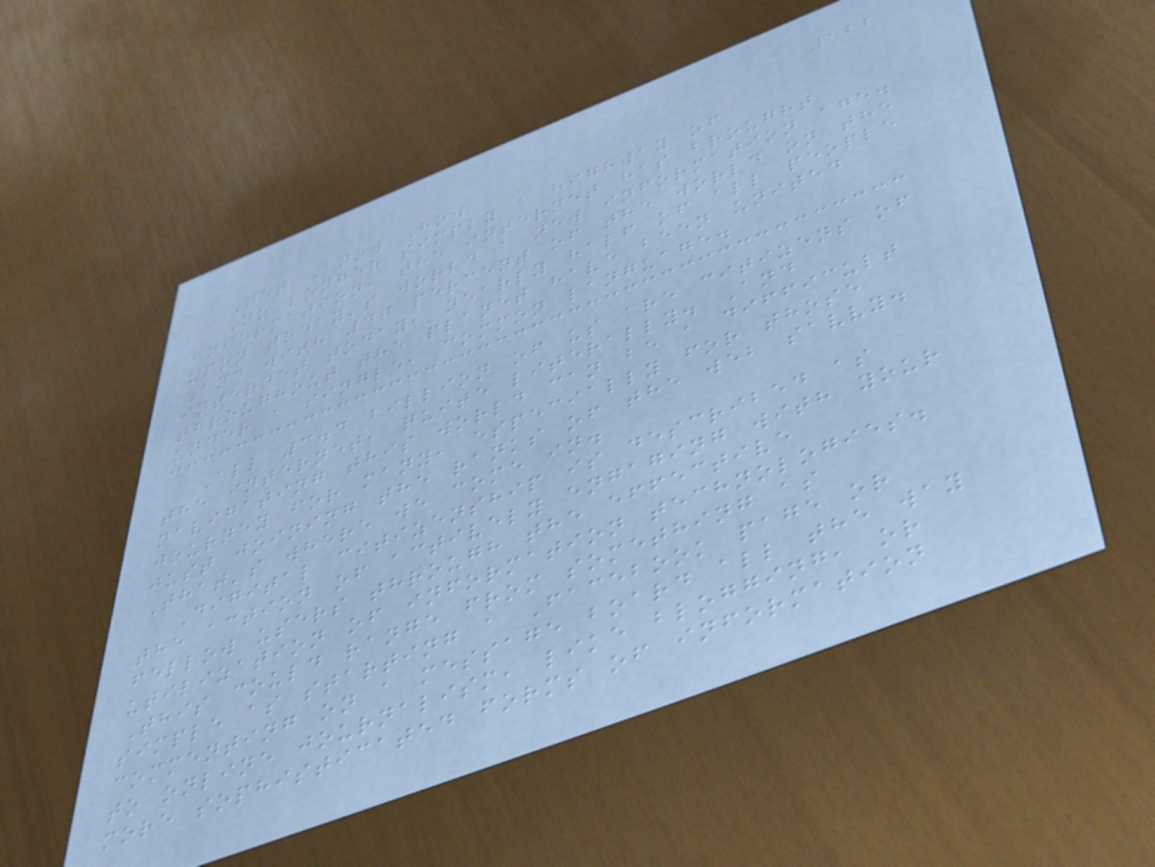122
Net Know How
No longer simply a highway of
information, the internet has brought
upon today's world a new information age.
And with 40 percent of the world on the
internet today, nearly half of all people
throughout the planet have been united
under a single, common language.
All 3.4 billion of us are citizens of
the internet, quite literally. And
navigating this world can be a difficult
journey for many, especially for those
just joining the ranks of the web savvy.
That's where we come in.
Digital citizenship is described as
the action of actively engaging with your
fellow users through the effective
utilization of information technologies.
This could range from something as
simple as starting a Facebook page or
commenting on a message board all the way
to online journalism, like blogging, or
more sophisticated forms of information
